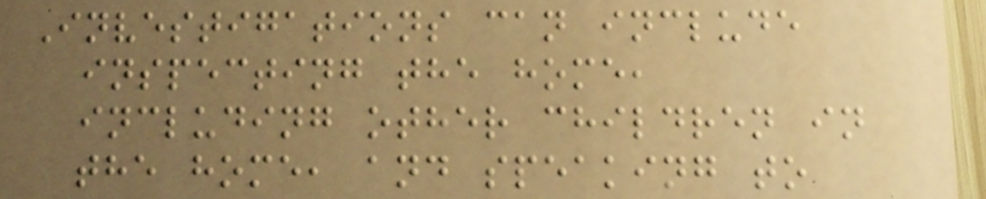Investigations can include
inspecting the home,
including other children in
the home, and speaking to
